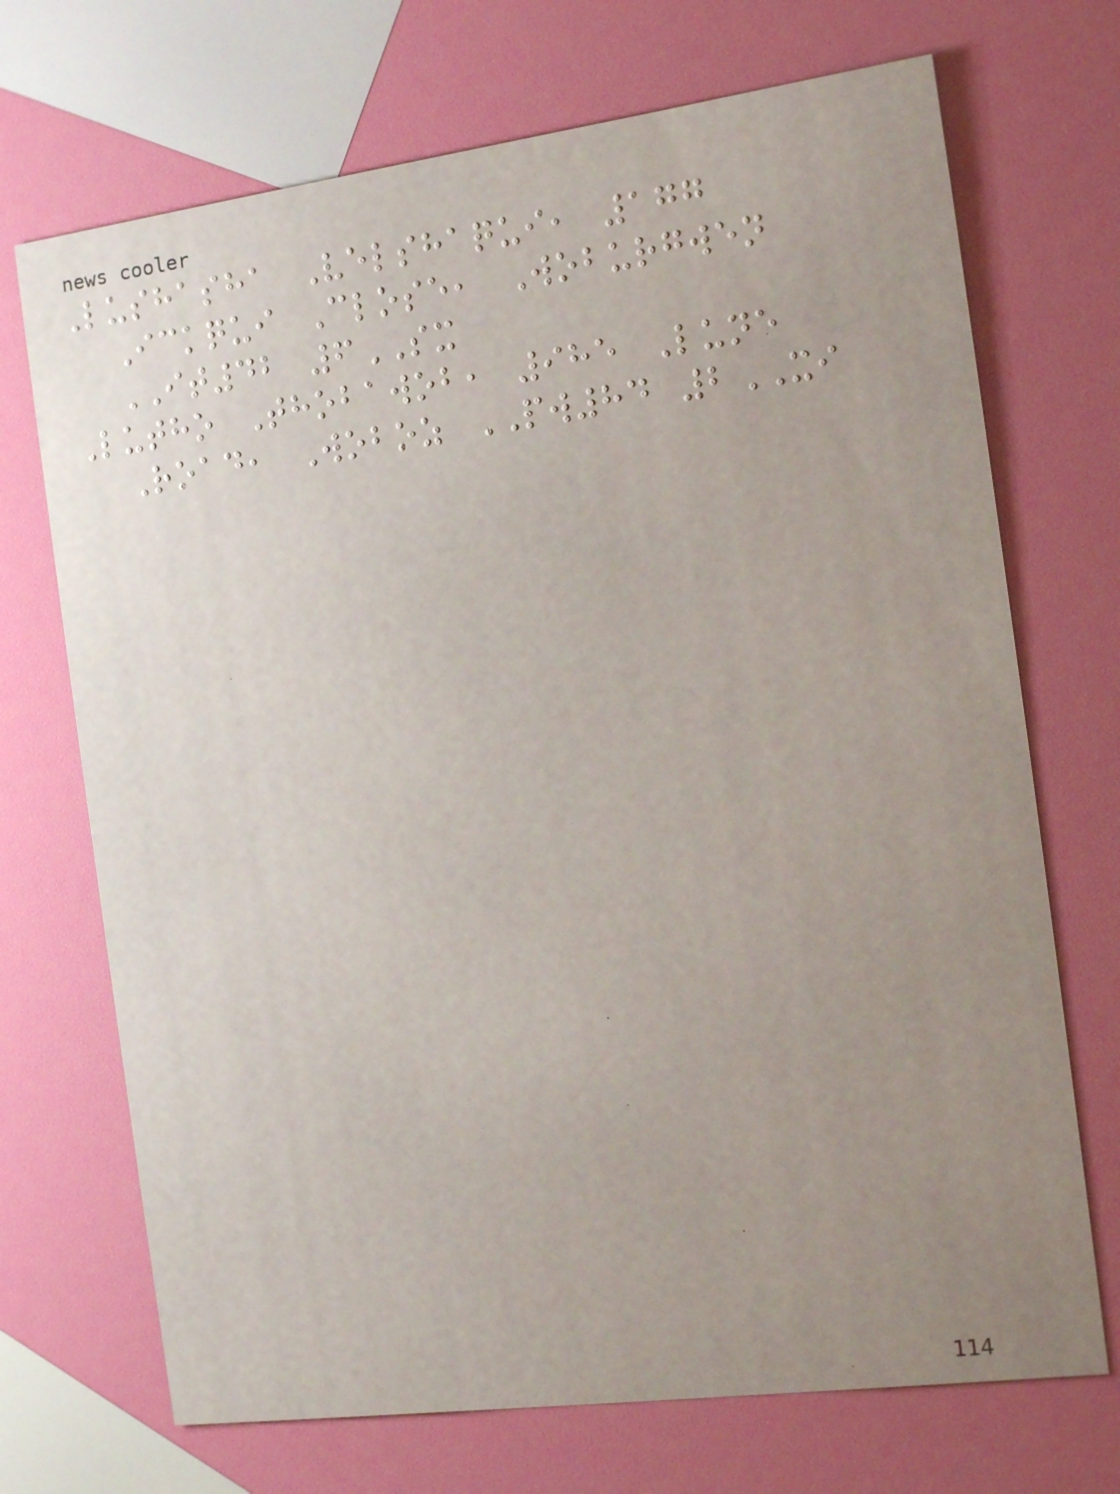Lushasha Velshaqui, 177
Ickqui Close, Woburgwen
IT42 6SX
Lutho Thobawob, 985 Lune
Road, Woboz PW84 2XI
